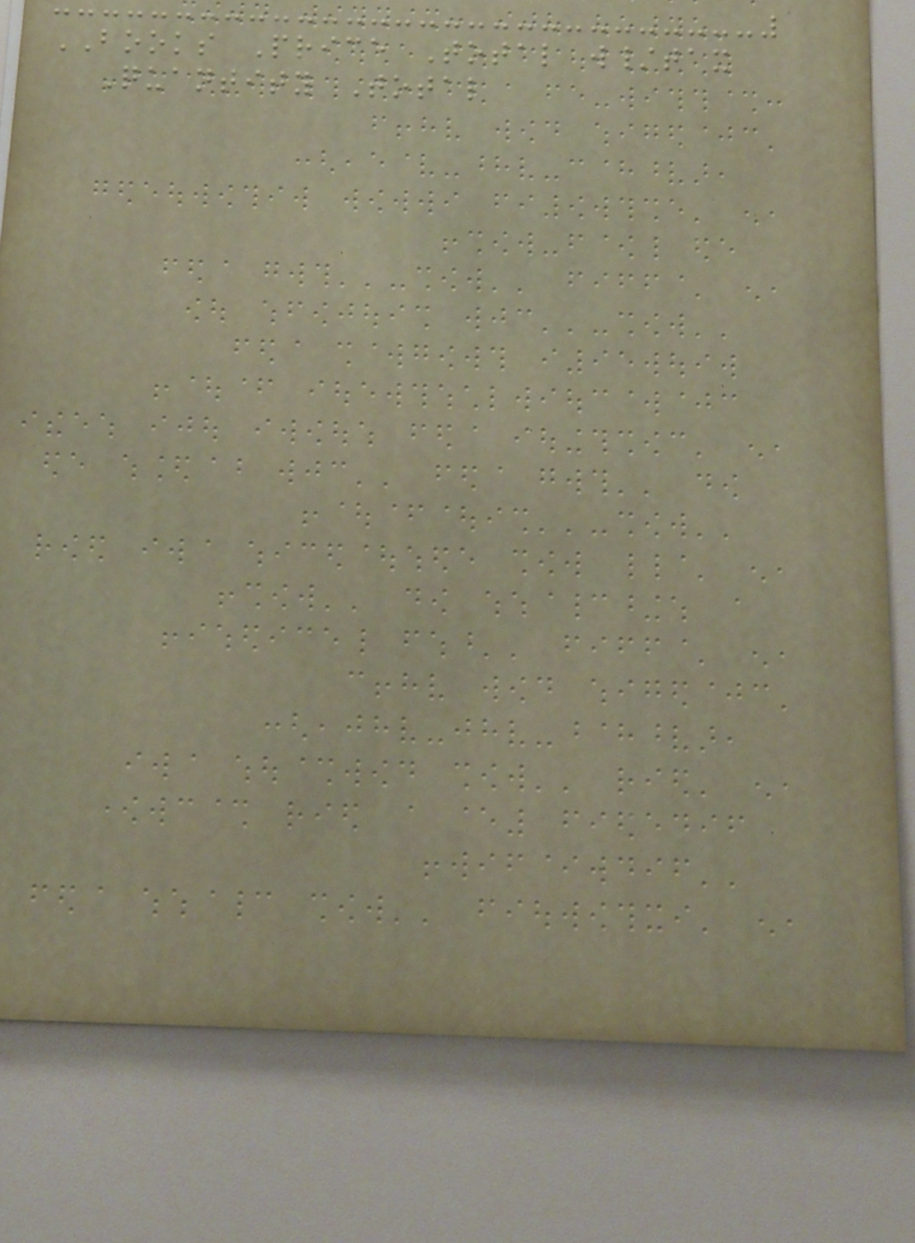BOOKS Price Total w/tax
Quantity Total
